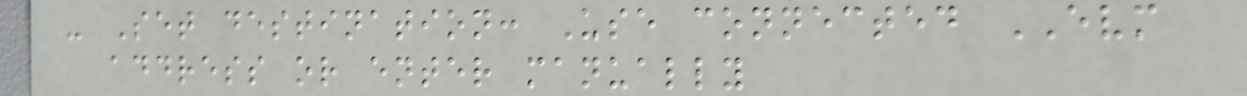- Set destination: Use connected EVM
address or enter manually
